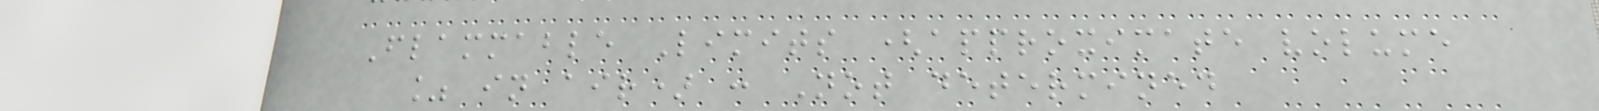Flammable Limits (approximate volume
% in air) : Not determined
